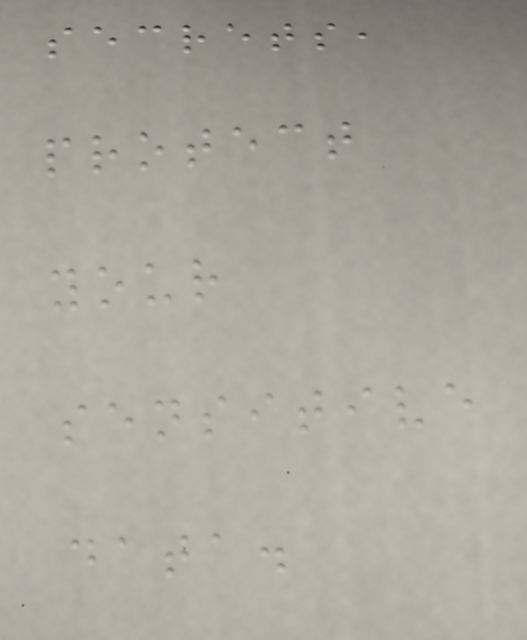secrets,
protect
your
sensitive
data.
